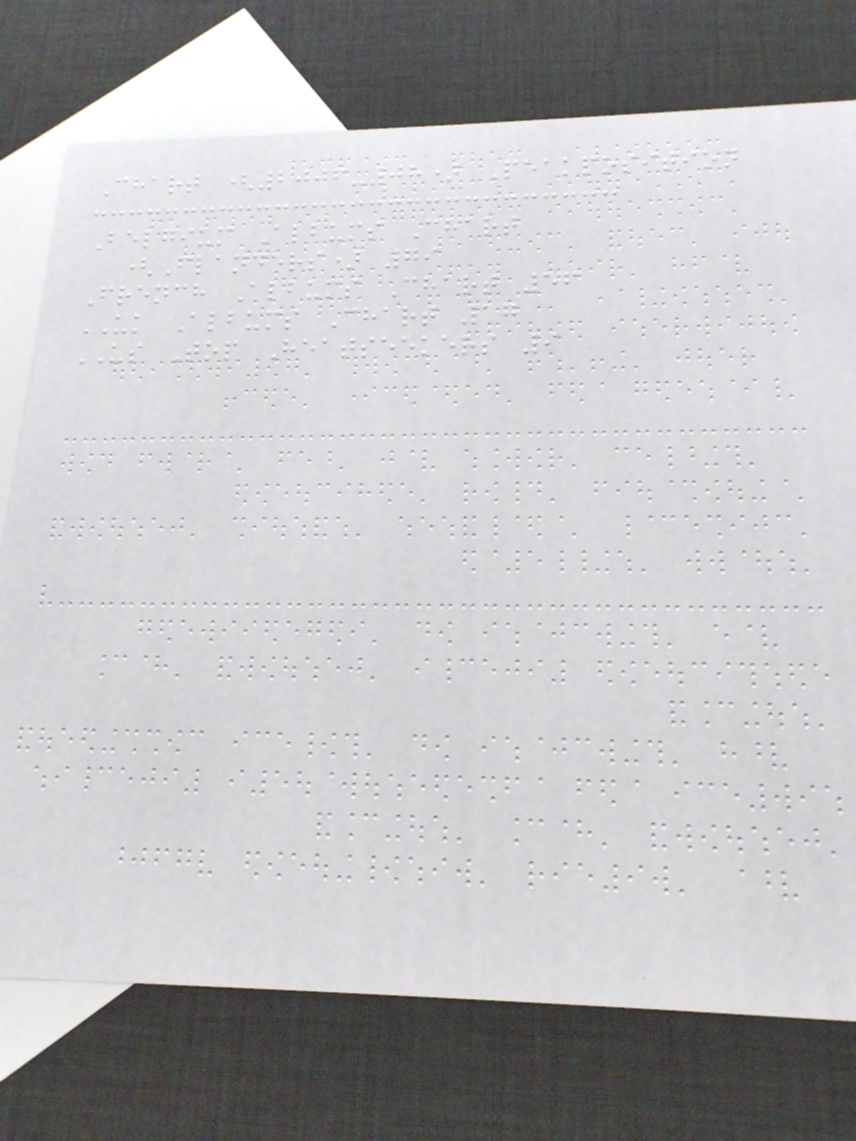Chart (2006-08) Peakposition
Belgium Albums Chart
(Flanders) 79
French Albums Chart 56
UK Albums Chart 17
US Top Heatseekers 9
